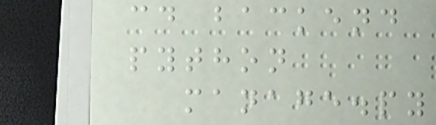cd backend
python
manage.py
